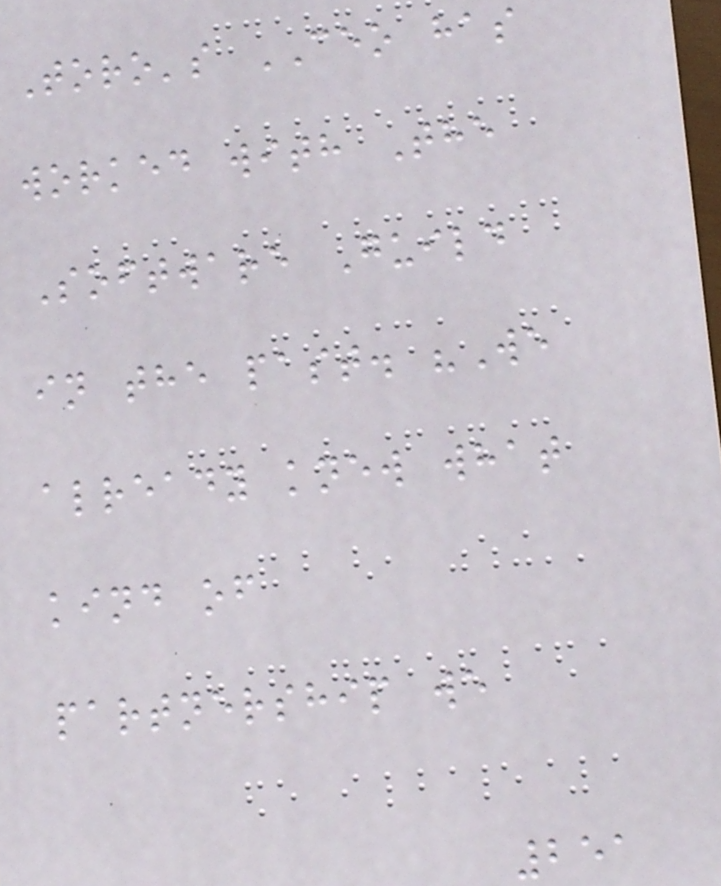Toro's CEO has
worked with The
Software Guild
in the past. "We
already knew what
kind of
partnership we
251
